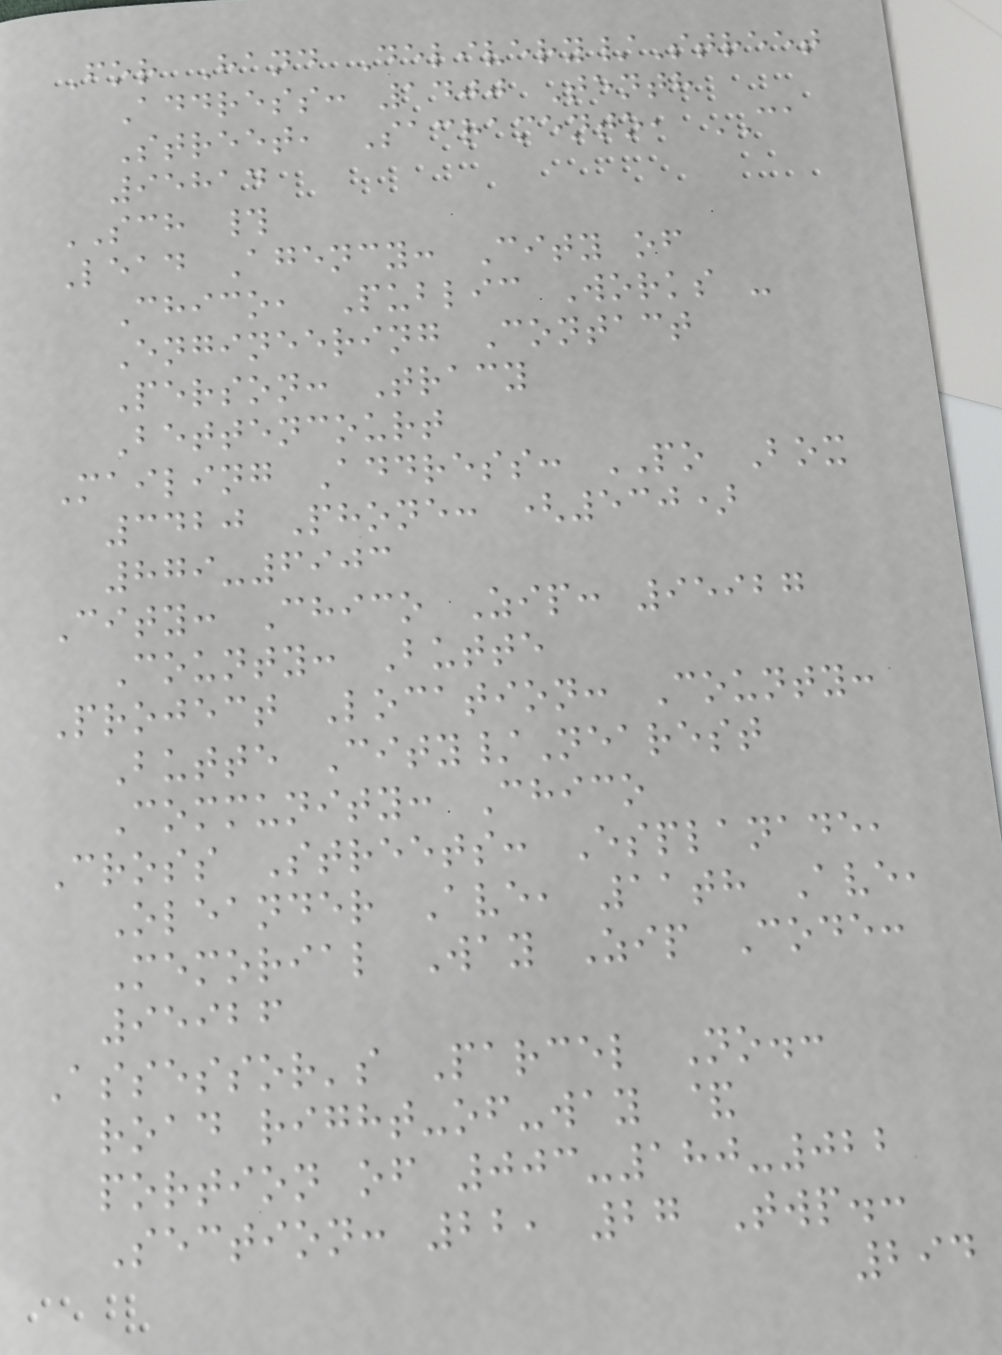For Hand Delivery/Street
Address: 1400 Tenth
Street, Sacramento, CA
95814
SCH #
Lead Agency: City of
Chico, Public Works -
Engineering Contact
Person: Tracy
Bettencourt
Mailing Address: PO Box
3420 Phone: (530)
879-6903
City: Chico Zip: 95927
County: Butte
Project Location: County:
Butte City/Nearest
Community: Chico
Cross Streets: Esplanade,
Oleander Ave, 11th Ave,
Memorial Way Zip Code:
95926
Assessor's Parcel No.:
road right-of-way &
portion of 003-180-022
Section: 22, 27 Twp.:
294
